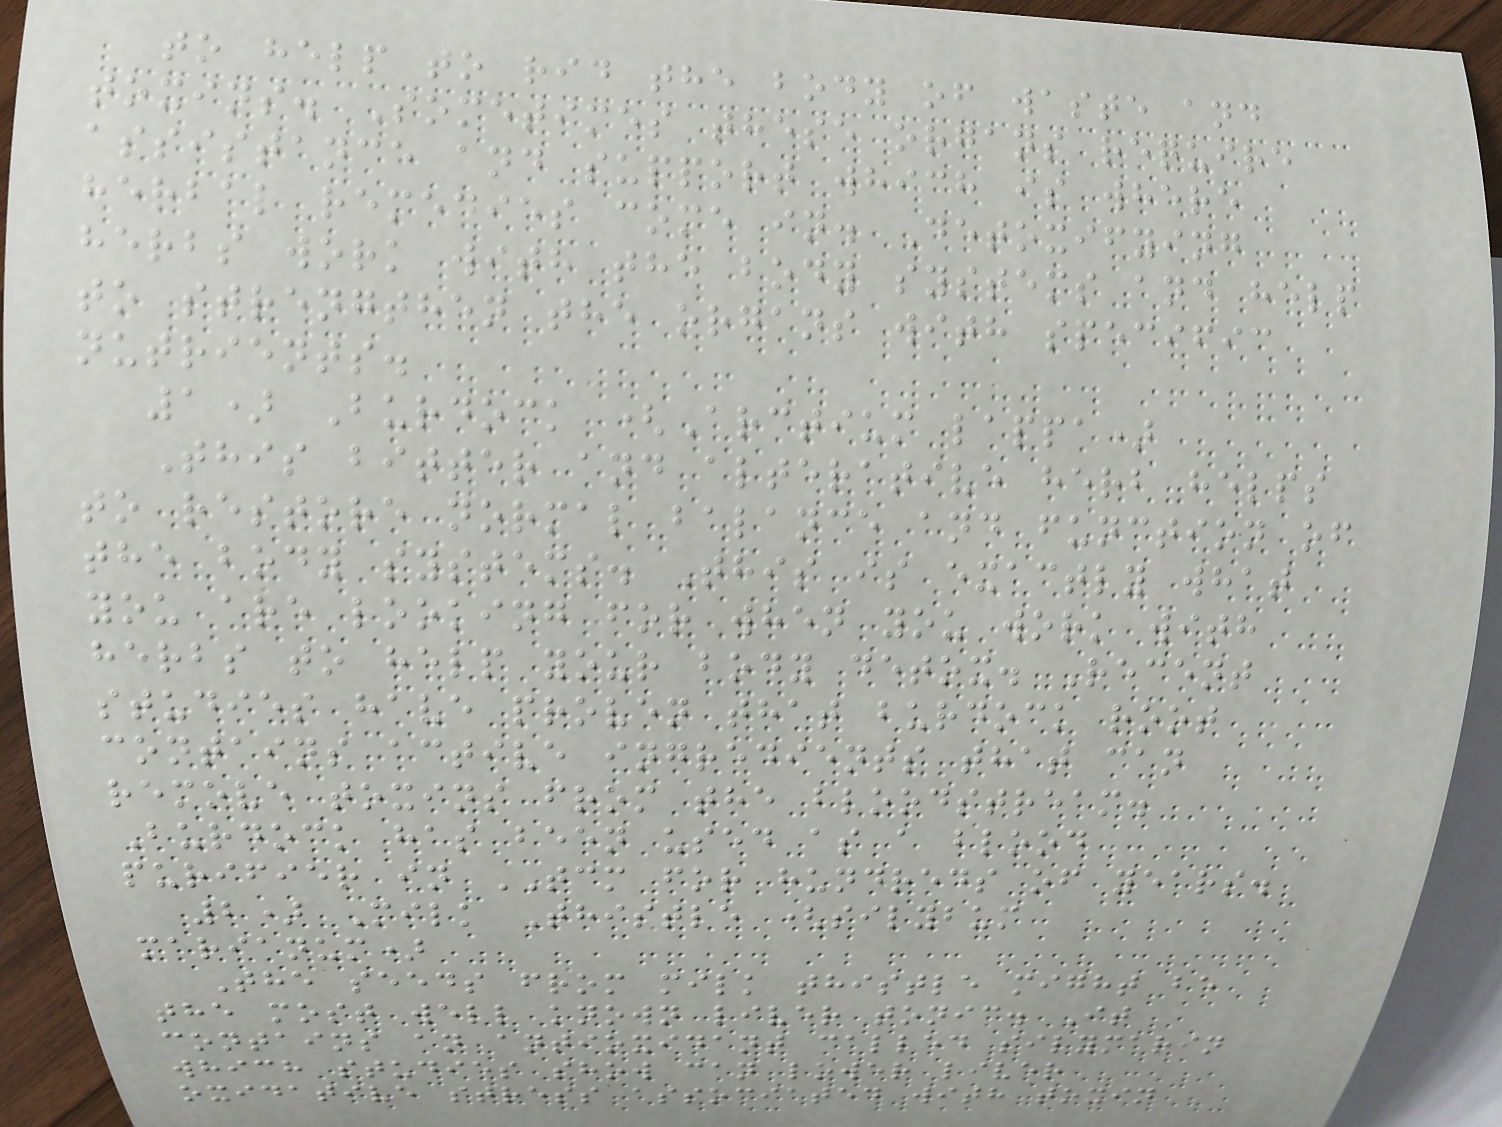to help to rid the body of waste and
toxins. Sometimes these organs require
assistance and support which is where
herbal remedies come in. Detoxifying
herbs work with the body systems and help
to strengthen the organs with specific
nutrients.
1) Burdock (Arctium lappa)
This bitter and alterative herb helps
to restore normal balance and function of
the body systems. This is exactly what
you are looking for when you work with
herbs to help your body detox. Recent
studies have proven that burdock root
contains active ingredients that can
remove toxins from the bloodstream.
Burdock has been used as a blood
purifier in TCM for hundreds of years.
2) Milk Thistle (silybum
marianum)
The seeds from milk thistle might be
the most well known liver tonic. It
contains an antioxidant called silymarin
which studies show can lower liver
oxidative stress associated with toxin
